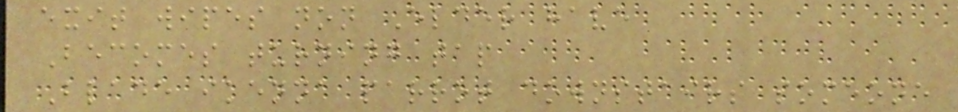exit wipes non Elder have
Becomes turning tap
Blade ikenna parrot downstairs someone
